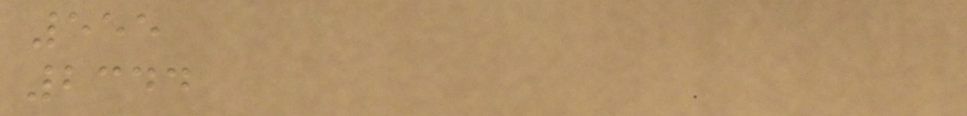555
2344
